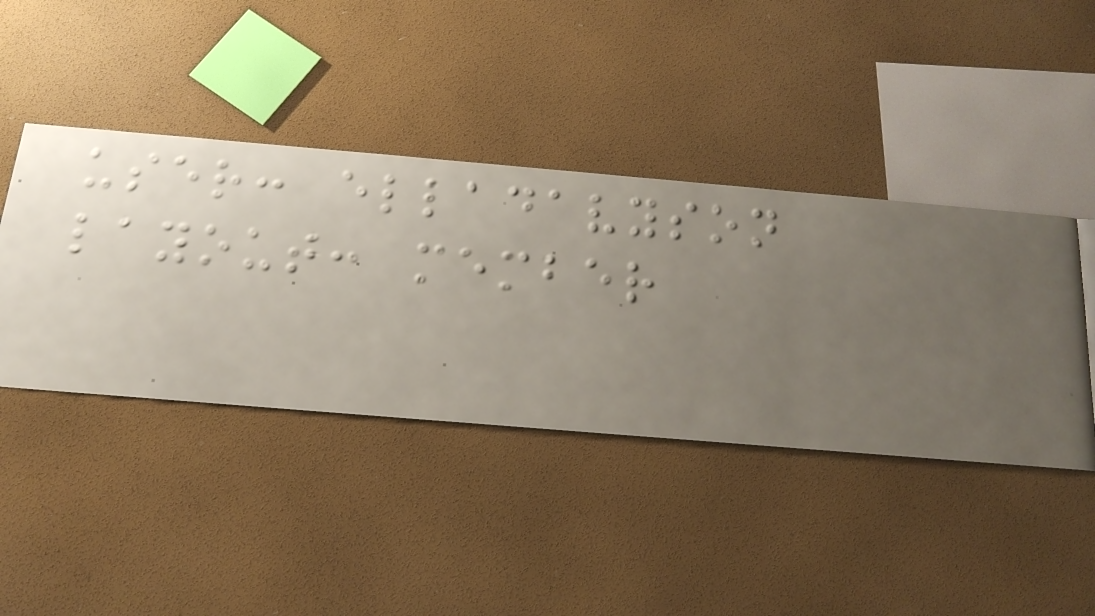user: elladavyson
layout: member
